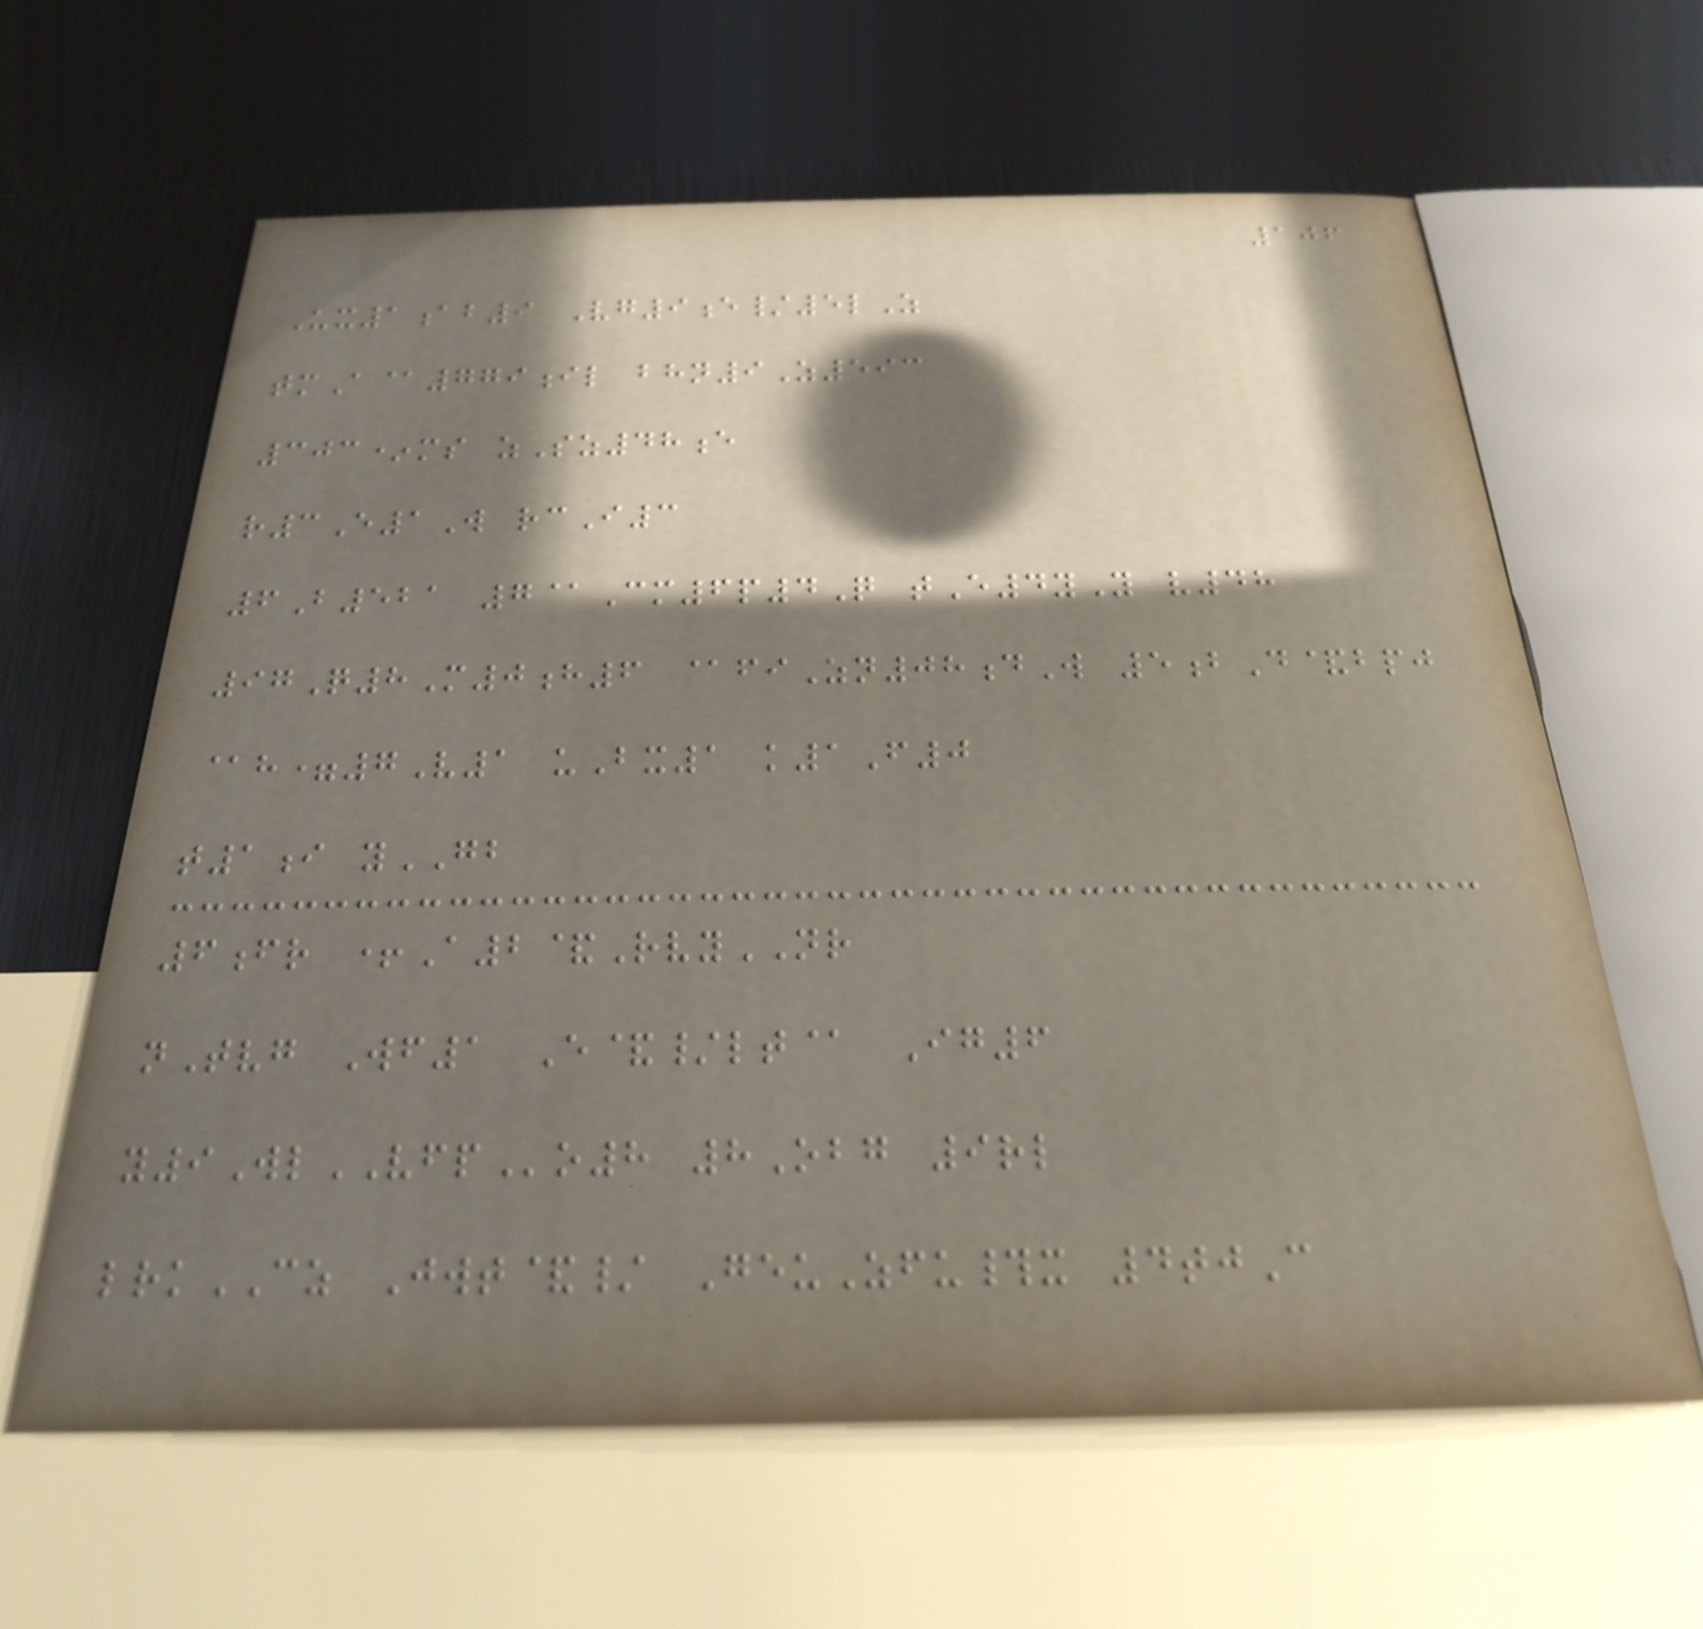106
Ux1ab9 Vg9e/5lZ
tmA@779il bhn9Z593
303*ms zSz48e
r3E1W rcI3
6B521 7@Cm6p4Q tE4yY v48
97Q8M0h6 @fiZn08dW 5bD&bpj
@h=7V1 uBx1 k1F0
t1i yGB
6fr +A2&RvyNR
nTvg Wf1 E&/lt@ Ig6
y9WlVFPo8 8Obg 9rl
lrkCZ Jwt&/ GeuZfu#x 4tjC
